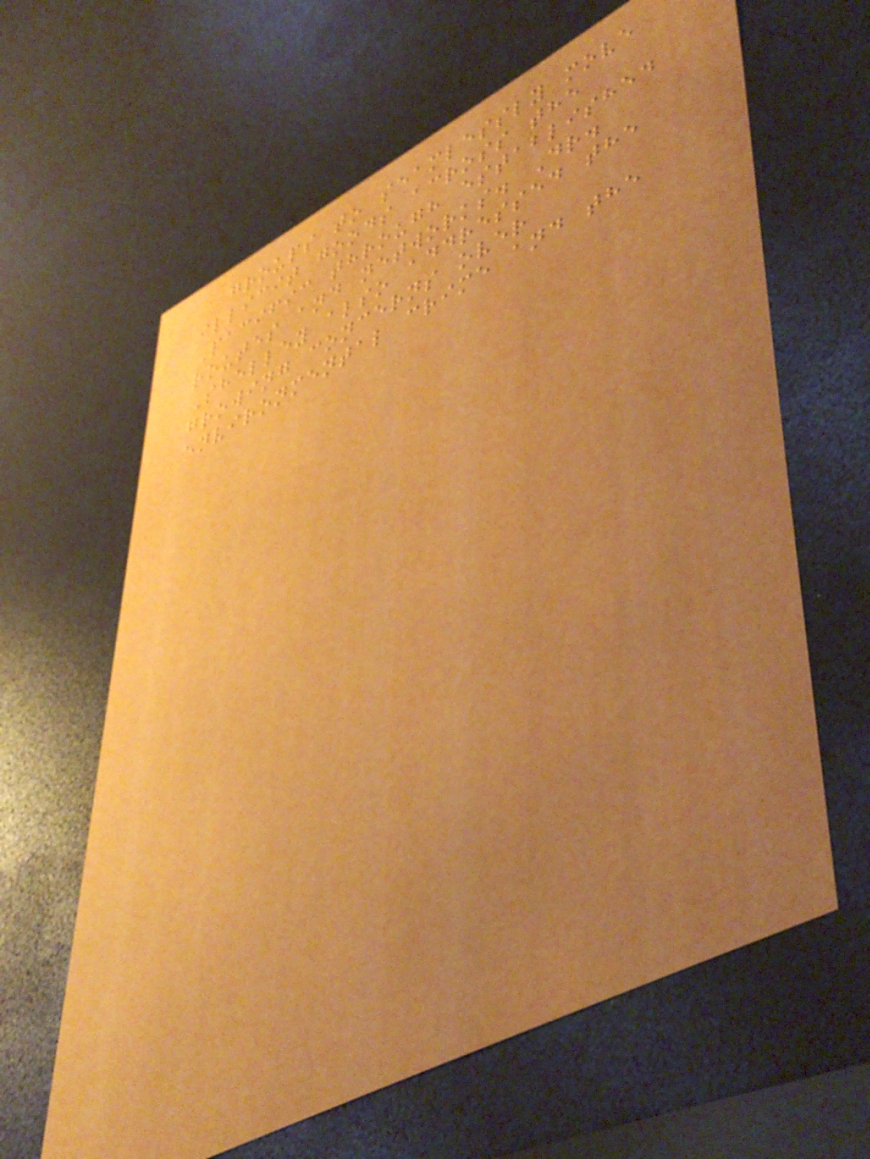groups to seamlessly move
illicit goods across the
Pacific through established
routes and networks. Dr.
Shelley also addressed the
growing concerns over
environmental crime and the
